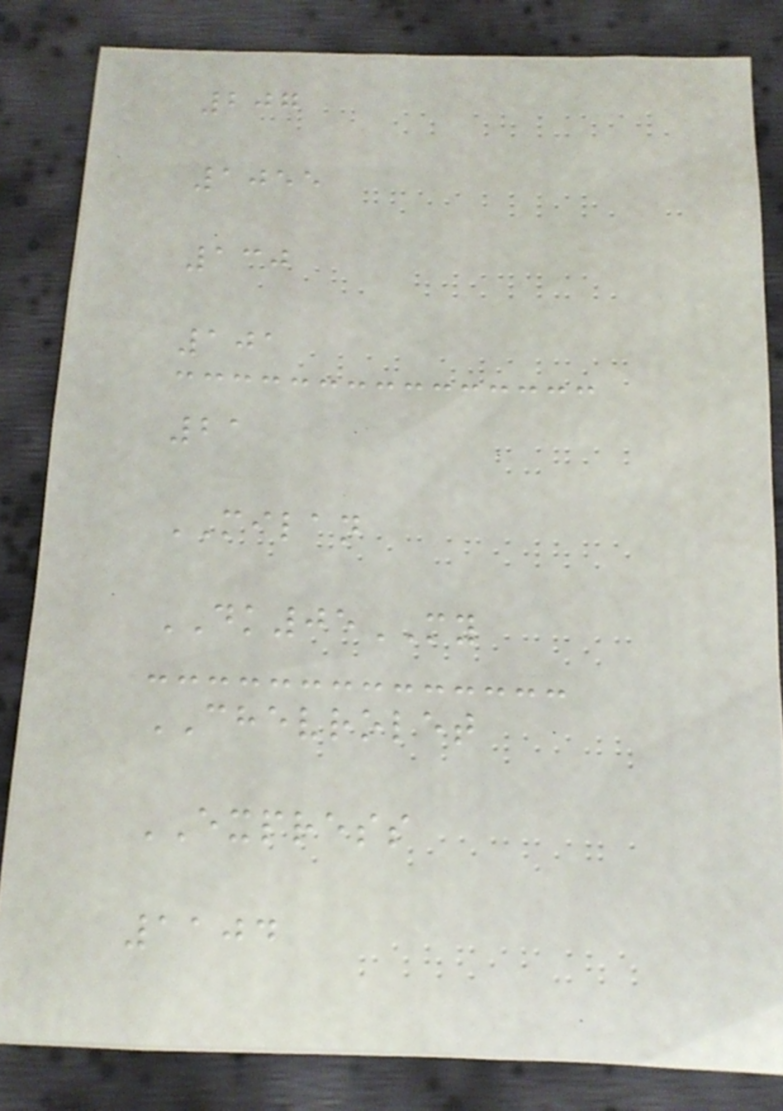207
1055
130
101
21
MILAN
DK05MY
CHEVROLET
EXPRESS
1104
